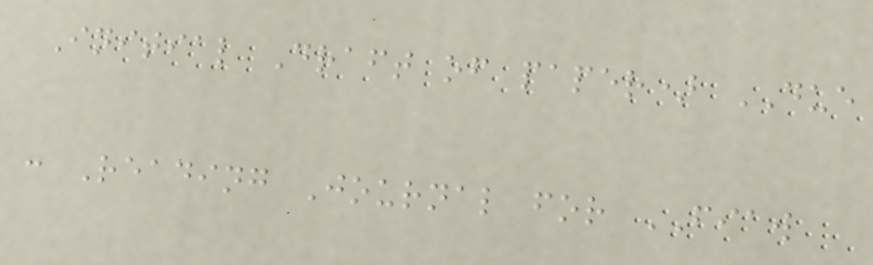Initial Draft of paper) DUE
: Reading Journal for FIAW
